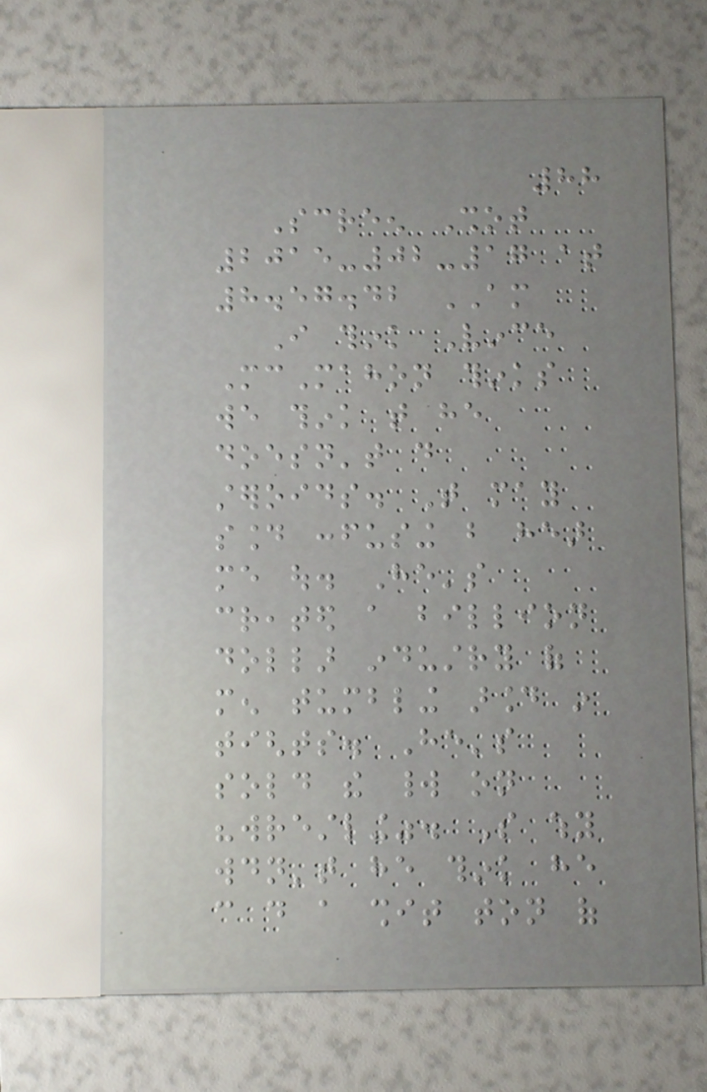88
Screen Shot
2015-02-17 at
8.57.42 AM
I think Vince
McMahon thinks
we think that he
doesn't do
steroids. That may
sound confusing but hear
me out. He's
created a billion
dollar industry of
men tumbling around in
tights. He's
sold the world on
"wrestling". So why
wouldn't he think he
can do a shit ton of
